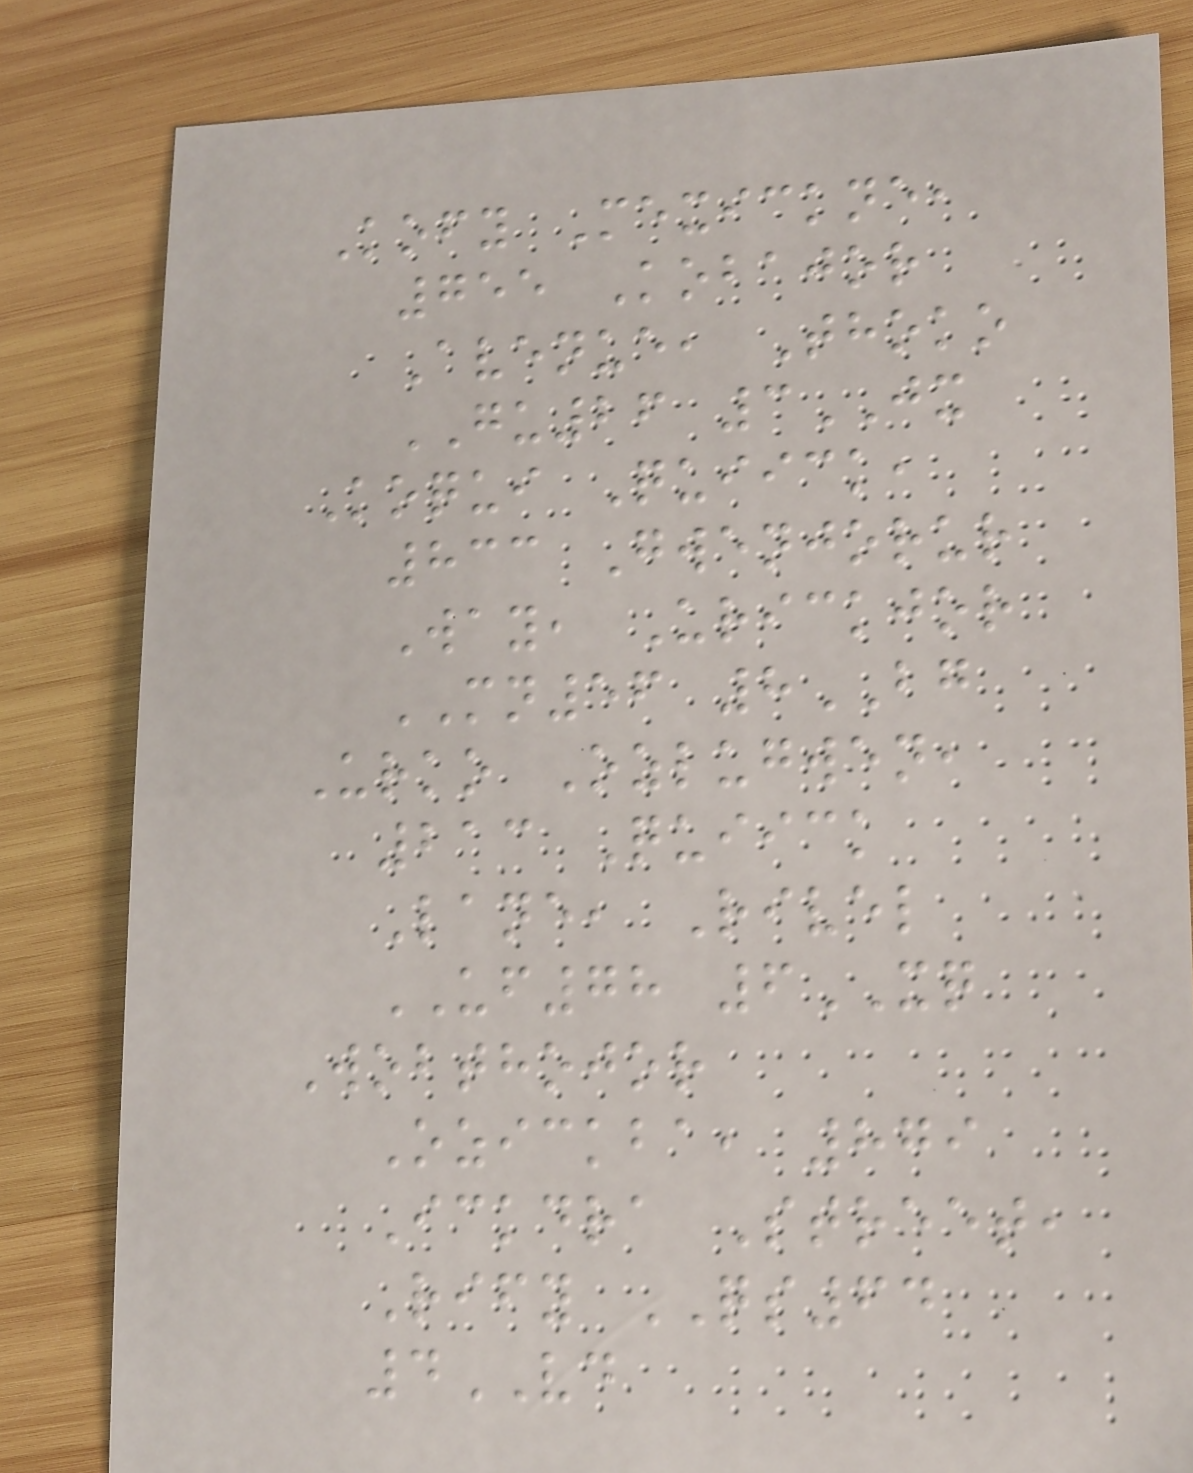Kofy Mexickne,
755 Kobajor
Avenue, Thoko
GU26 3JX
Koqui Quiick,
833 Gwenjorur
Way, Urickjor
MN56 8BG
Urko Ozlugwen,
213 Quiick
Lane, Rivel
UF78 6XQ
Wobthojor
Ozickba, 879
Ickdra Street,
Rify QS64
4VD
